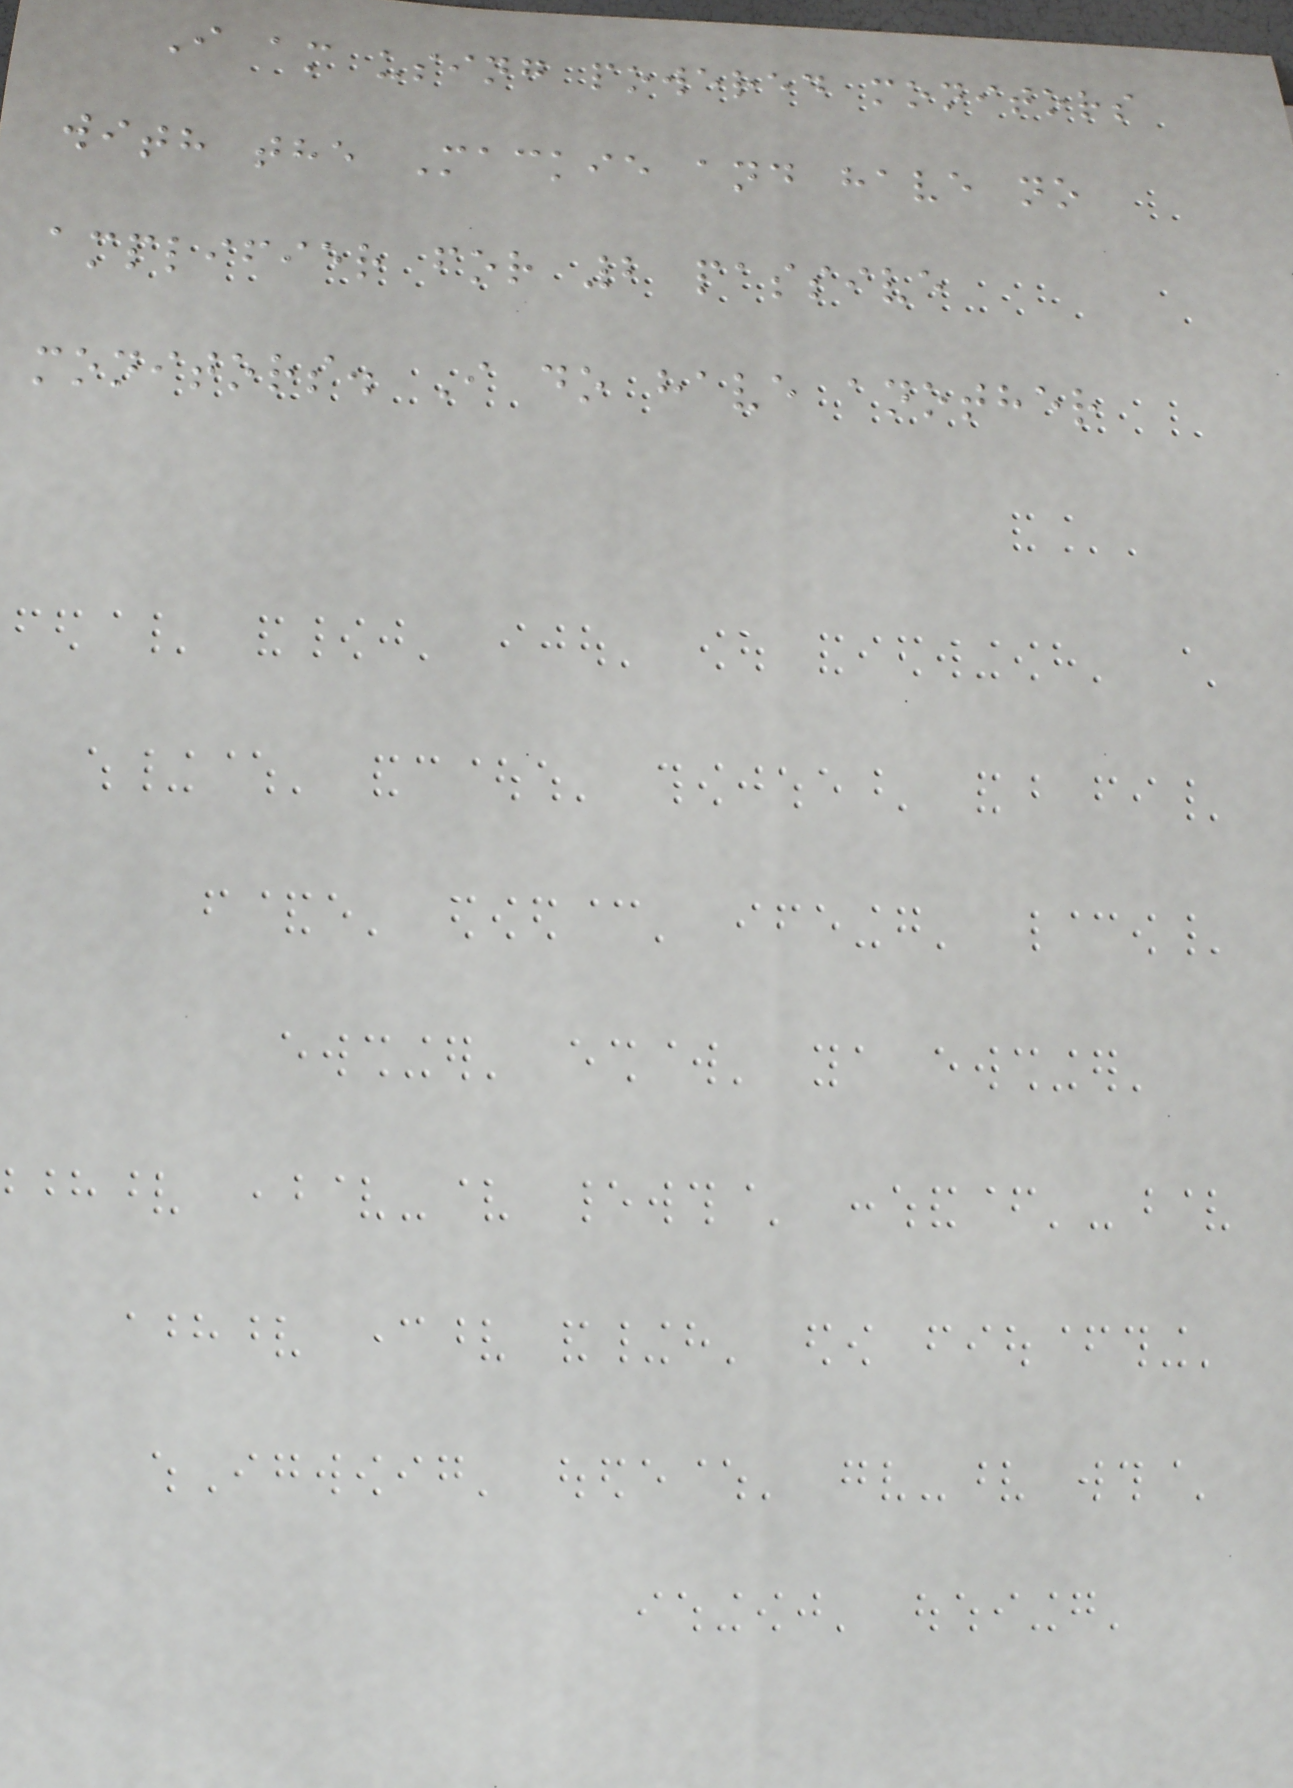I am using powered monitors
with the Mackie and have no
amplifier for 2 passive
monitors. I do have another
